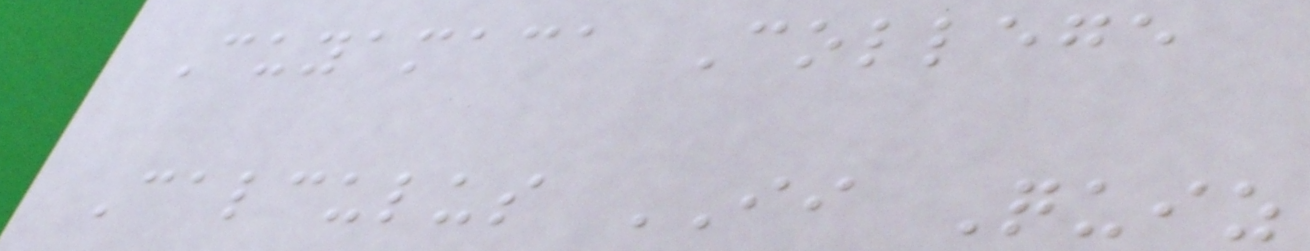Cuyamaca College
Calculus II Quiz
